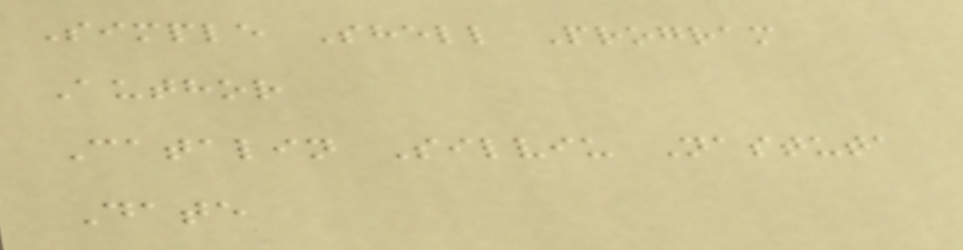Simple Shell Program
Author
Catalin Silviu Nastuta
Date
